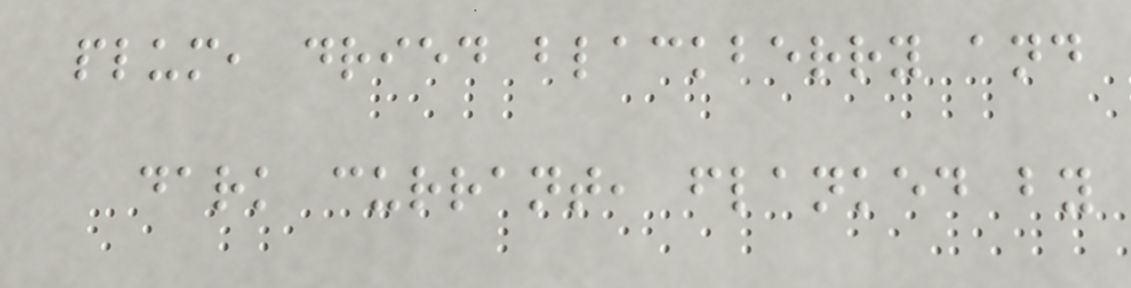plum, dried blackberry and
dark currant, flanked by
